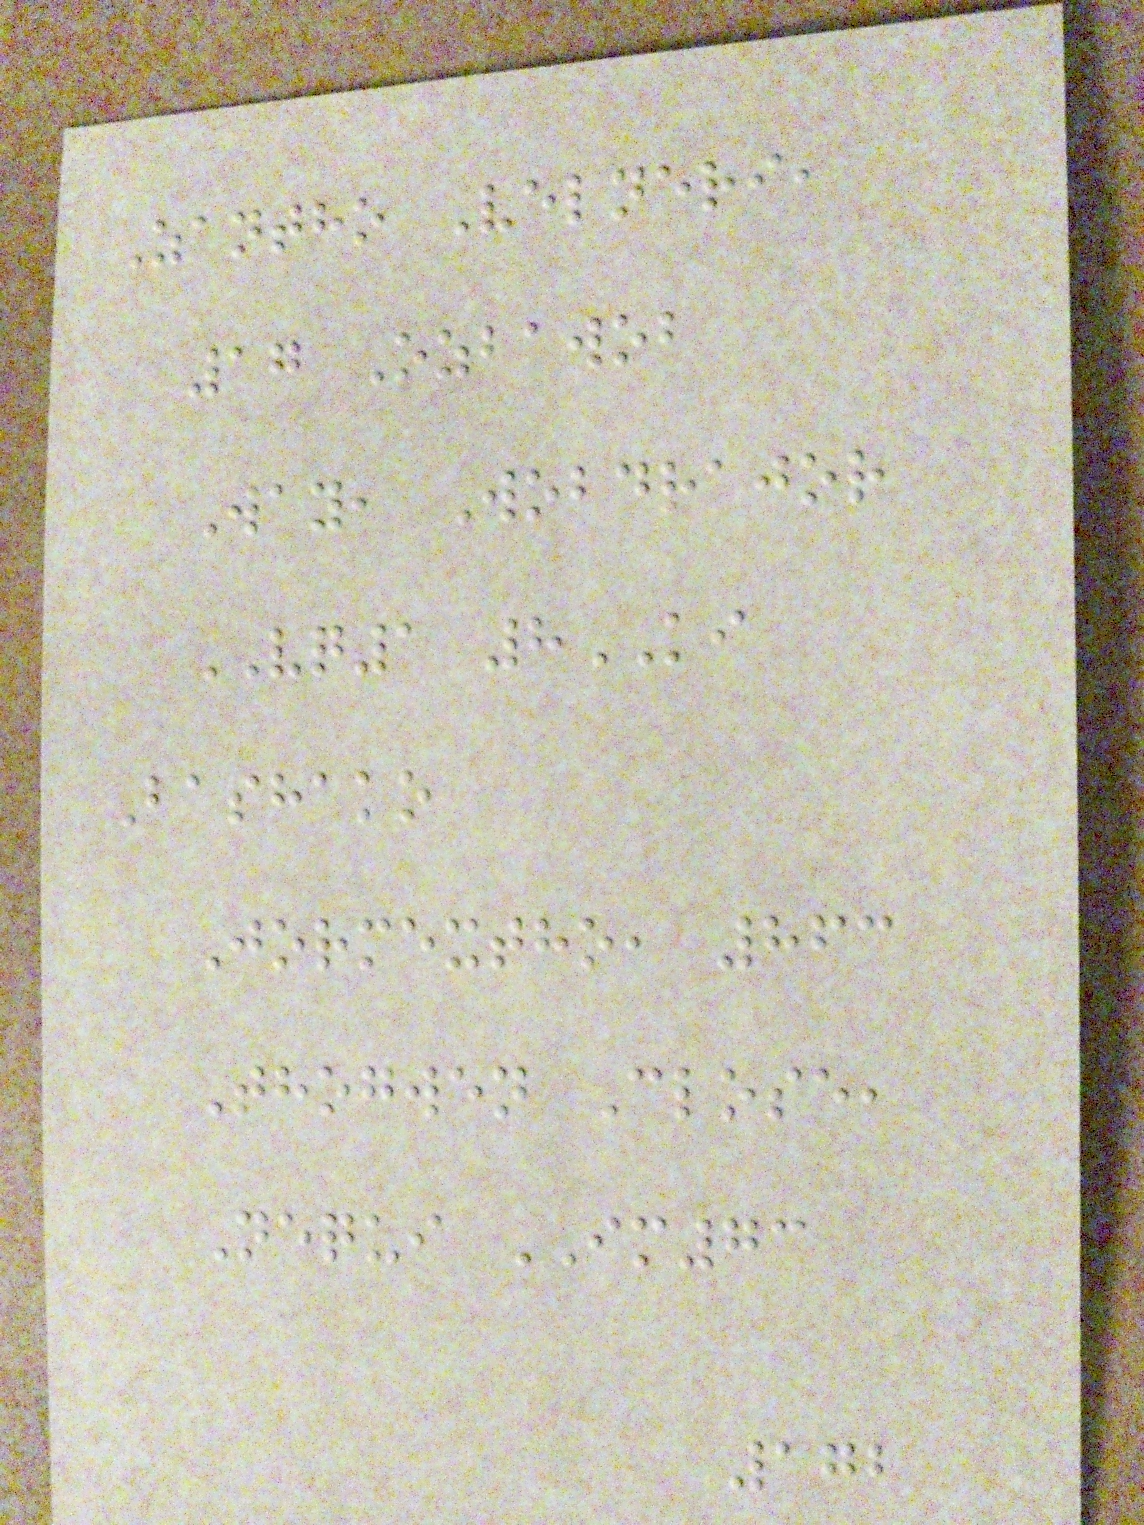Zantho Velneri,
17 Ozbawob
Way, Wobdrajor
VQ1 8KI
Bashako
Jormextho, 863
Thogwen Close,
Nequi IM73
172
